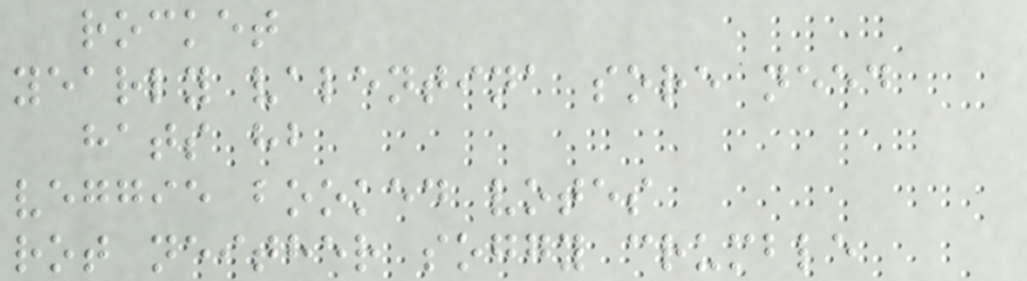rocket
yearly valentina sore need
hats hb
veggie booked votes
rot neither soggy crumble
